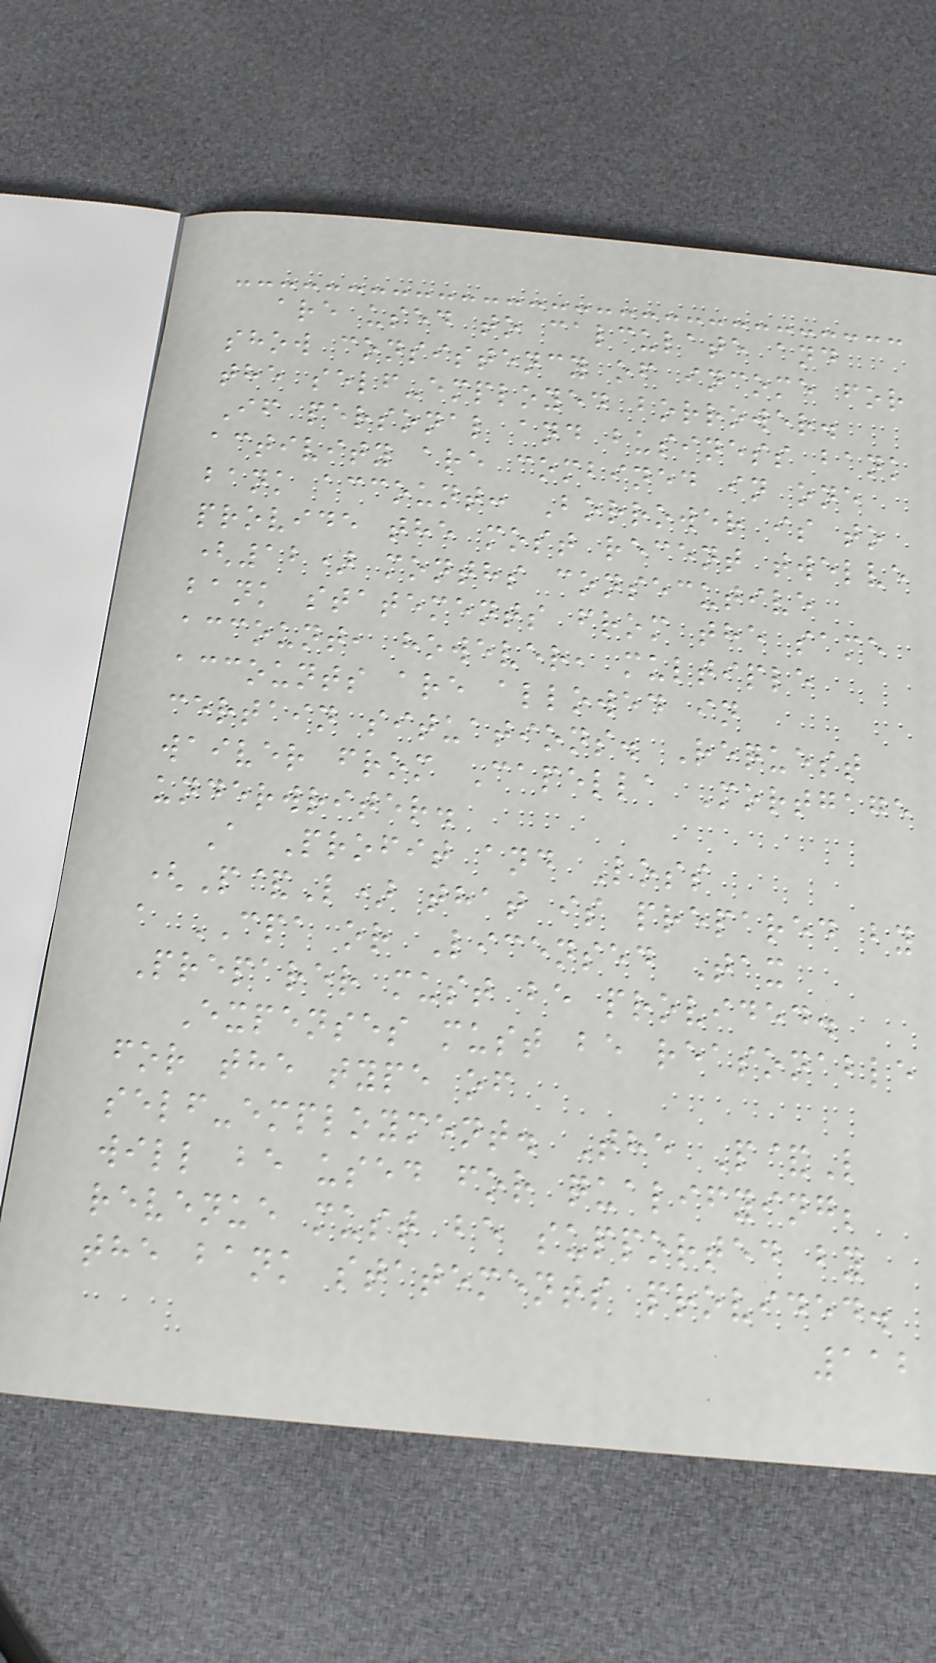are used to calculate and
show consistency of income for
the self-employed borrower.
If personal and business bank
activity are combined in one
bank account: Borrower is to
provide the most recent twelve
(12) months consecutive
bank statements from the same
account, however, multiple
accounts are allowed in
certain situations. Request
waiver from Capella Mortgage
underwriter.
A Profit and Loss
(P&L) that is prepared by
a CPA or Licensed Tax
Preparer must be provided.
Expenses must be reasonable
for the type of
self-employment. The P&L
will be used for qualifying;
revenue must be supported by
the bank statements provided.
112
